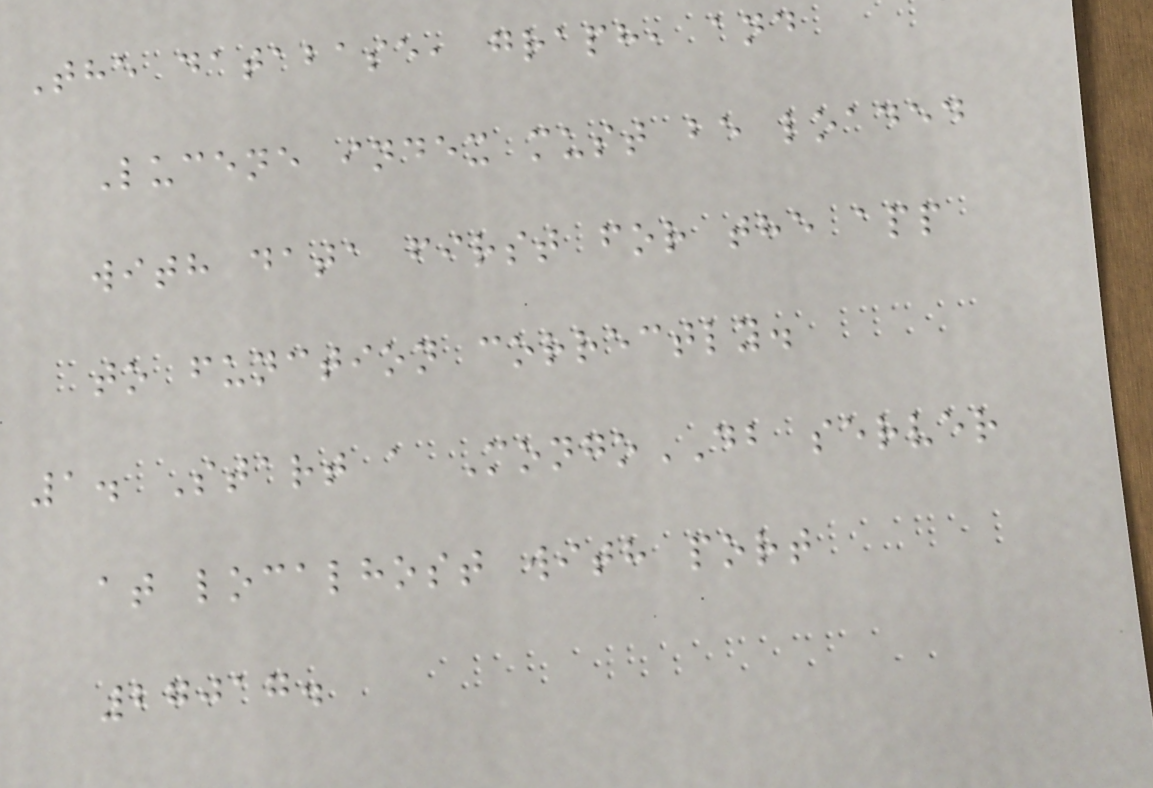The database, graph, and
Lucene index must be loaded
with data first for the app
to function correctly.
1. Start a MongoDB server
at localhost with port
27017.
